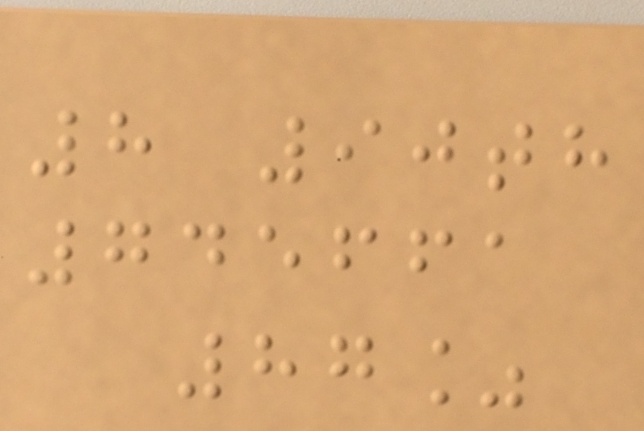8 90th
745661
87%
